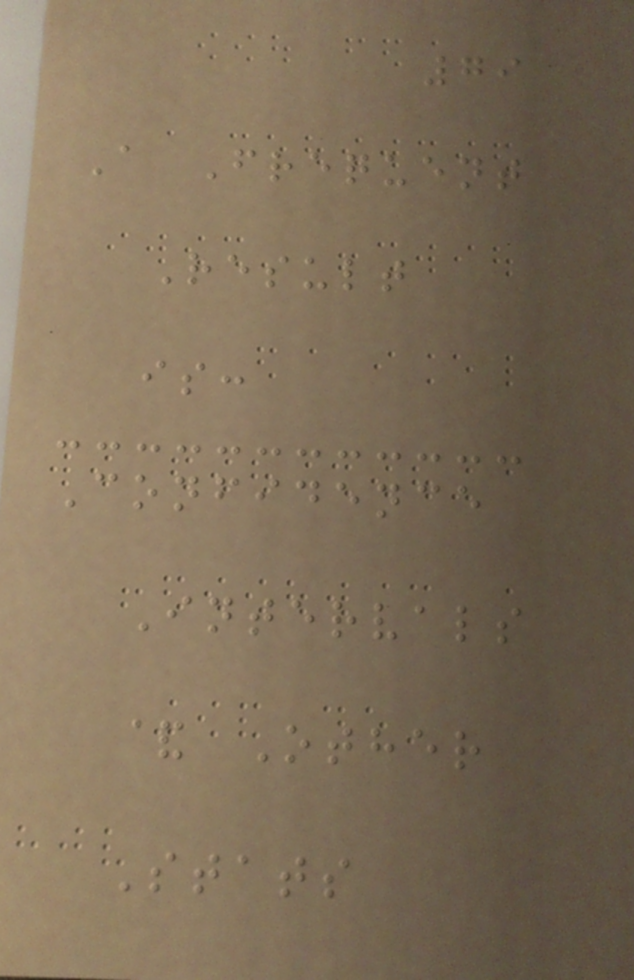79
A Frequent
Result
is:
Confidence
Intervals
& Other
Stats
